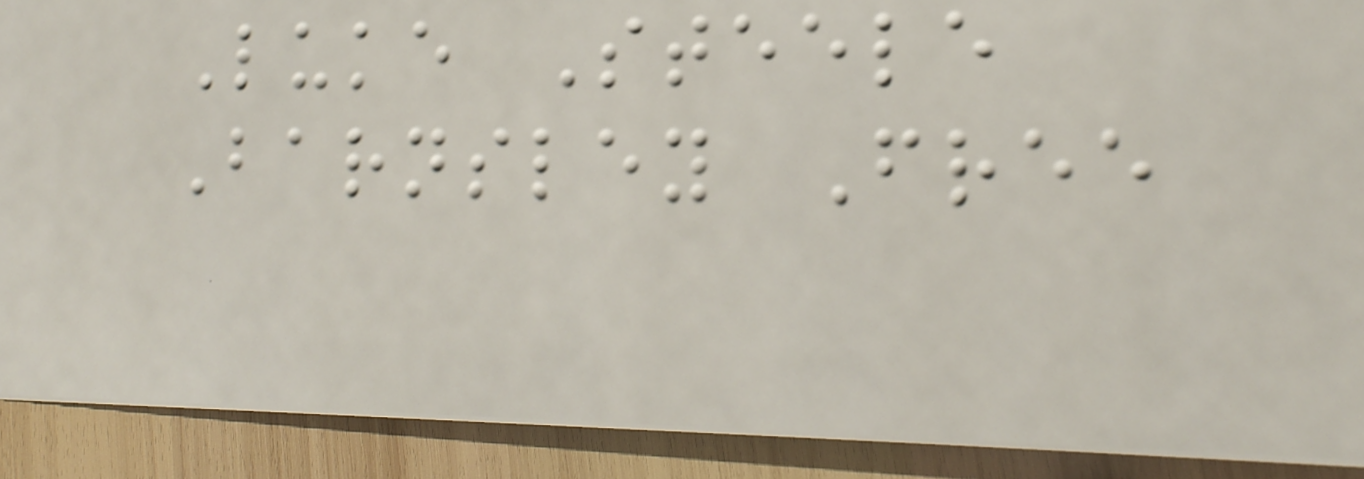Luke Steele
Barnsley Free
